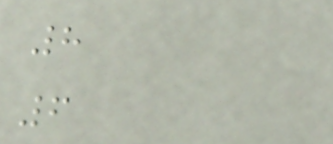8
6
